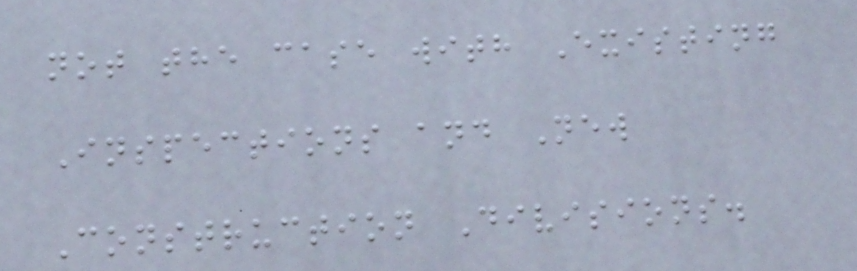not the case with Existing
Inspections and New
Construction Divisions.
